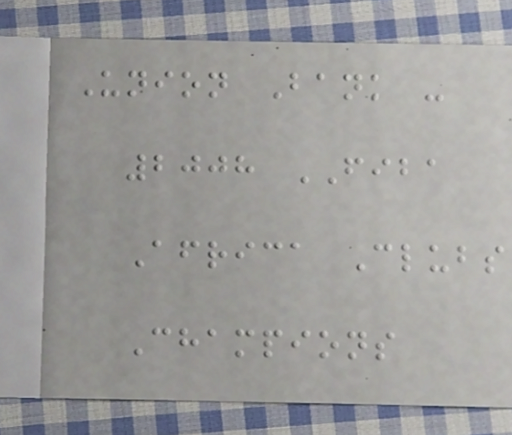Union Bank -
2008 FIBA
Africa Clubs
Champions
